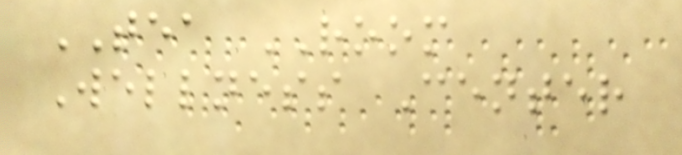TEA ROOM
Wellness Center
